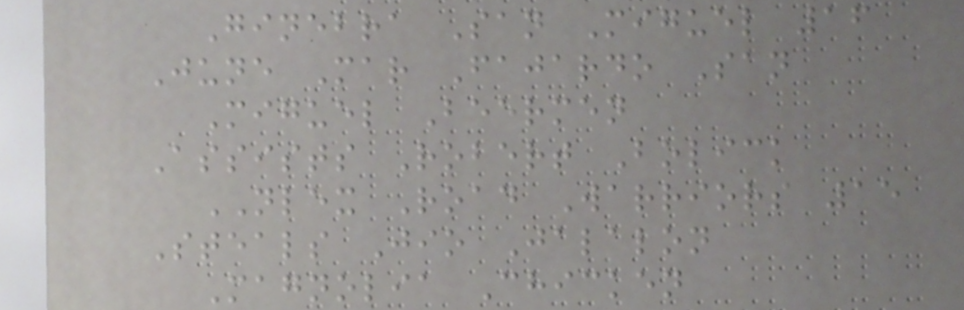Ginebra San Miguel 16
June Mar Fajardo San
Miguel Beermen
Assists Robert Bolick
NLEX Road Warriors 15
Steals Jio Jalalon
Magnolia Chicken
